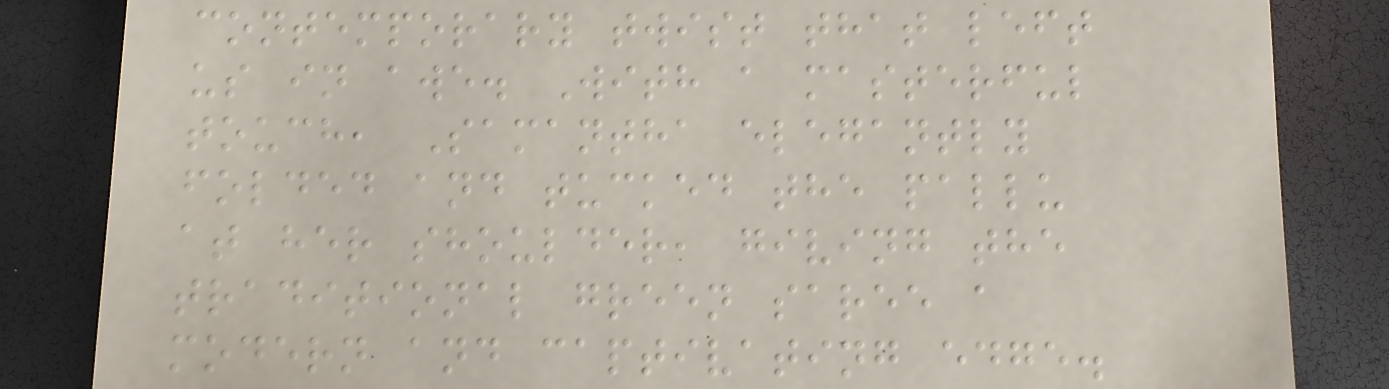contemporary twist that left
us in awe. With a masterful
touch, Samantha elegantly
folded and tucked the pallu
at her shoulder, giving the
traditional green saree a
modern and captivating edge.
